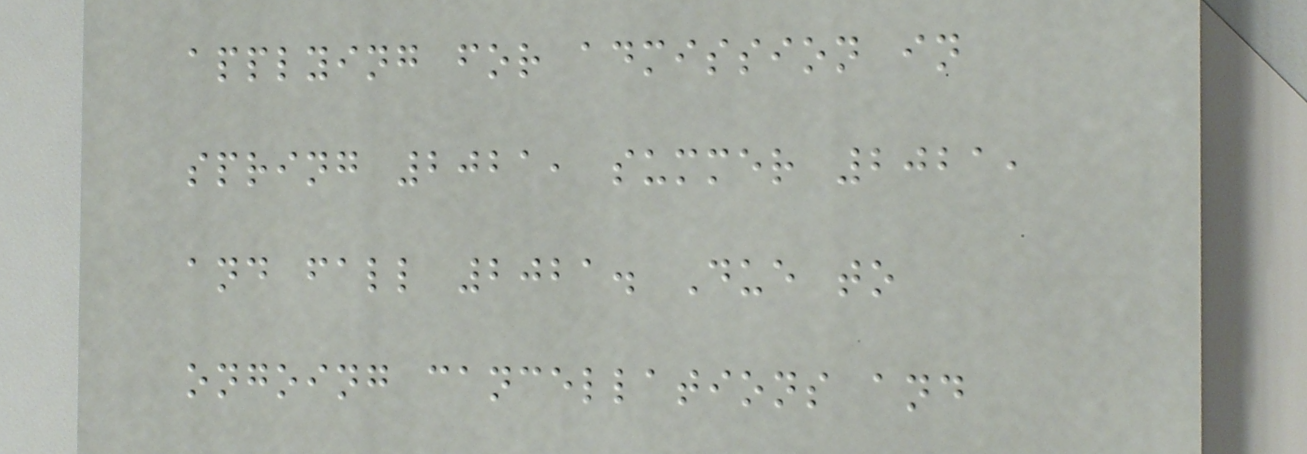applying for admission in
spring 2021, summer 2021,
and fall 2021. Due to
ongoing cancellations and
